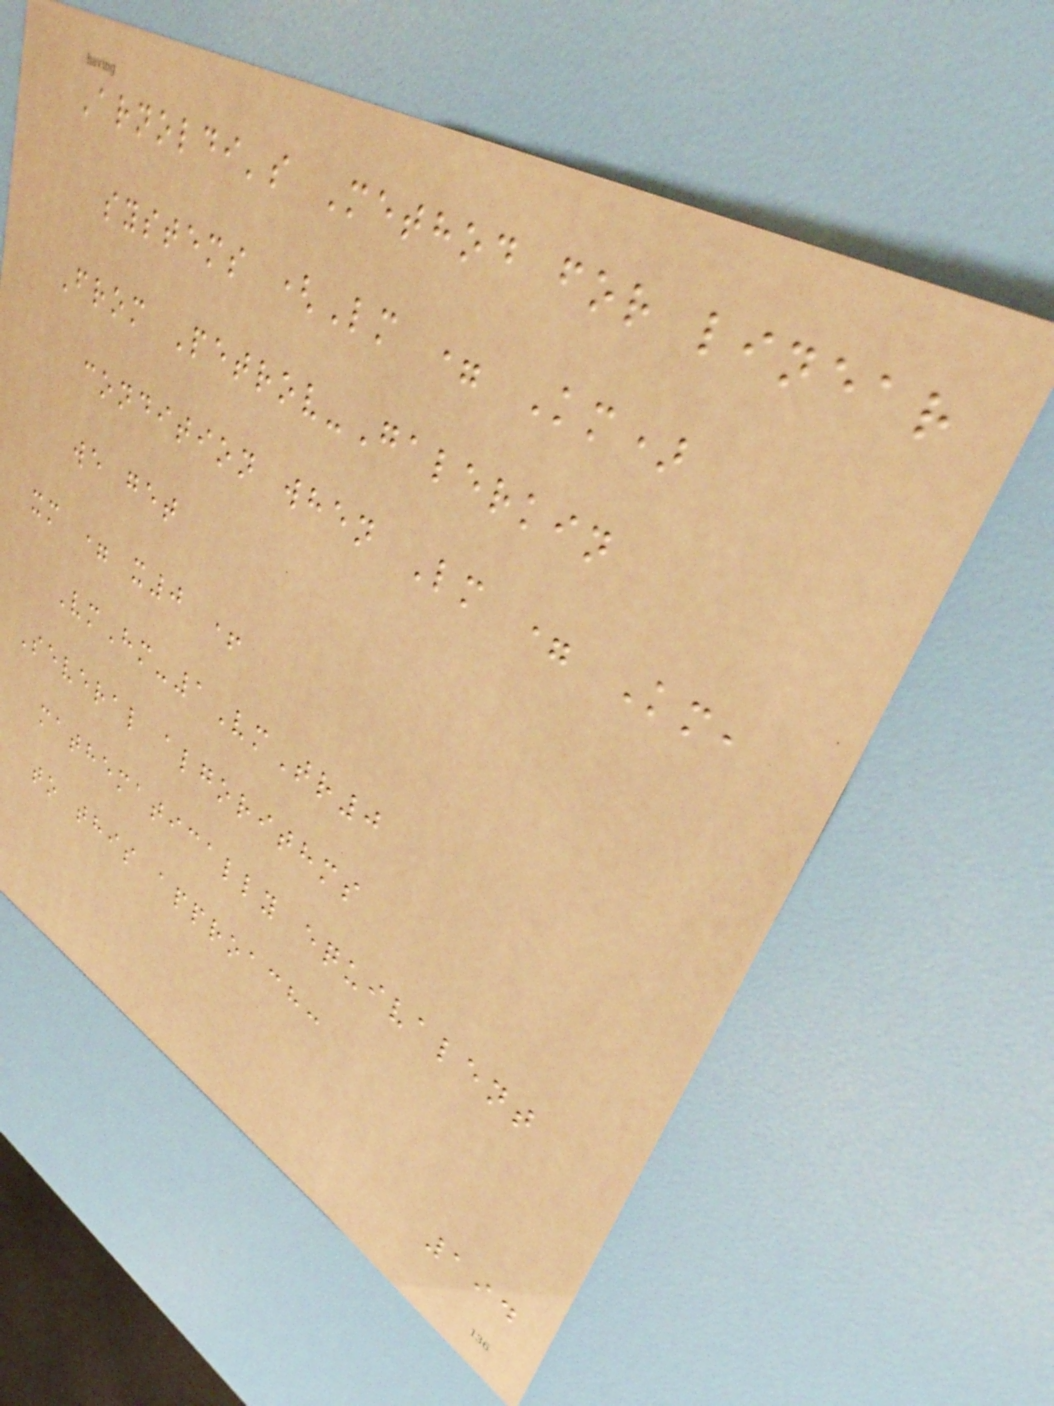Arnoldi's Method for linear
systems (Lm = Km)
From Petrov-Galerkin
condition when Lm = Km,
we get
xm = x0 +
VmHm-1VmTr0
Several algorithms
mathematically equivalent
to this approach:
194
